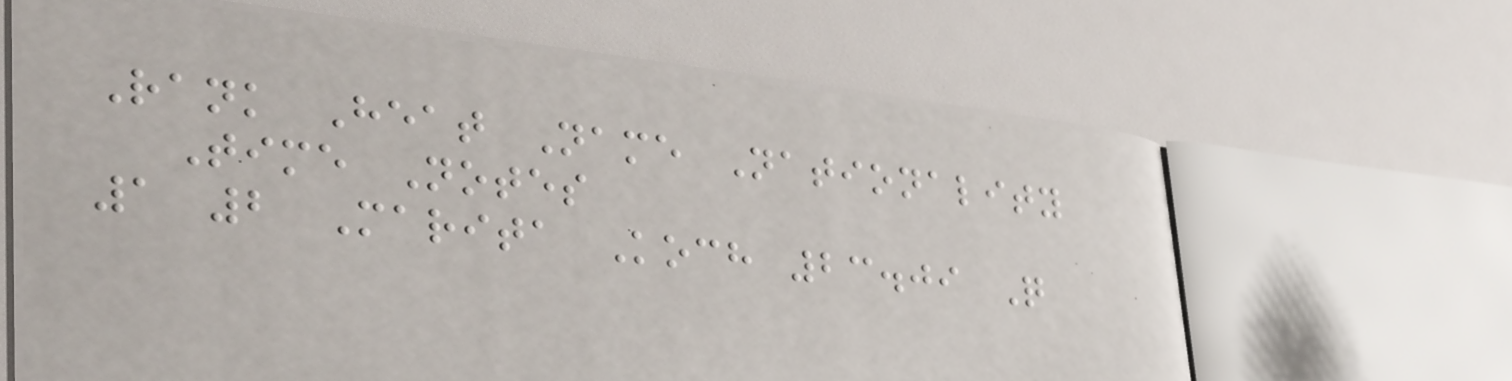Rank Heat Name Nationality
Time Notes
1 2 Marita Koch 23.09 Q
